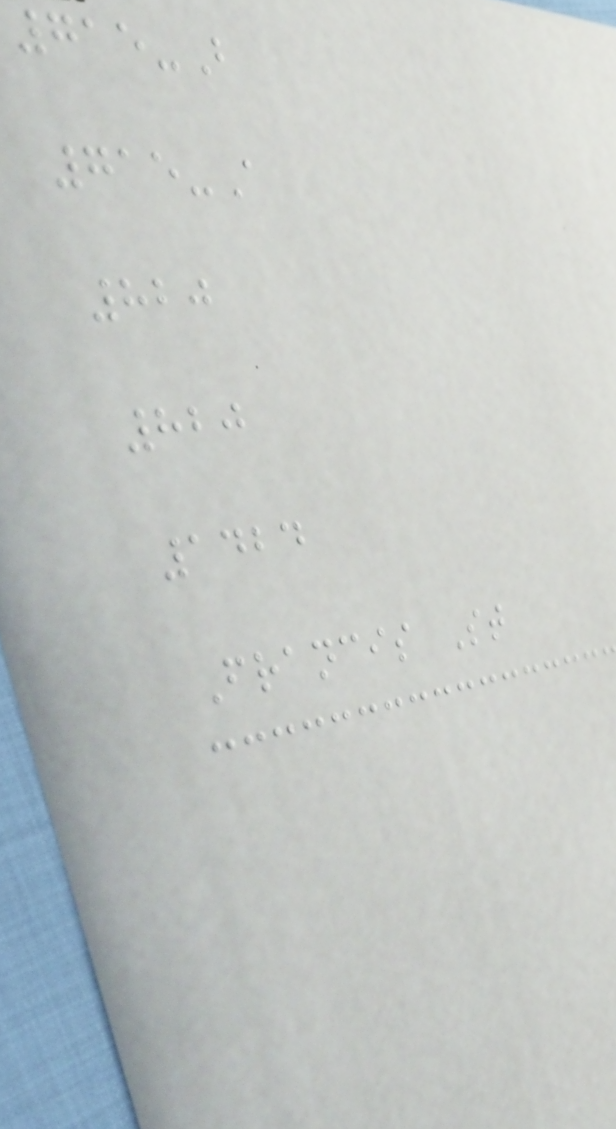715-B
715-A
820
820
1424
Francis St
